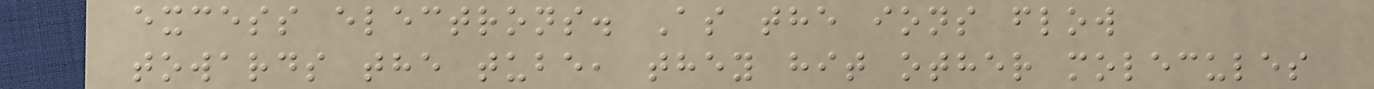excess electrons. As the ions flow
towards the tube, they hit other molecules
